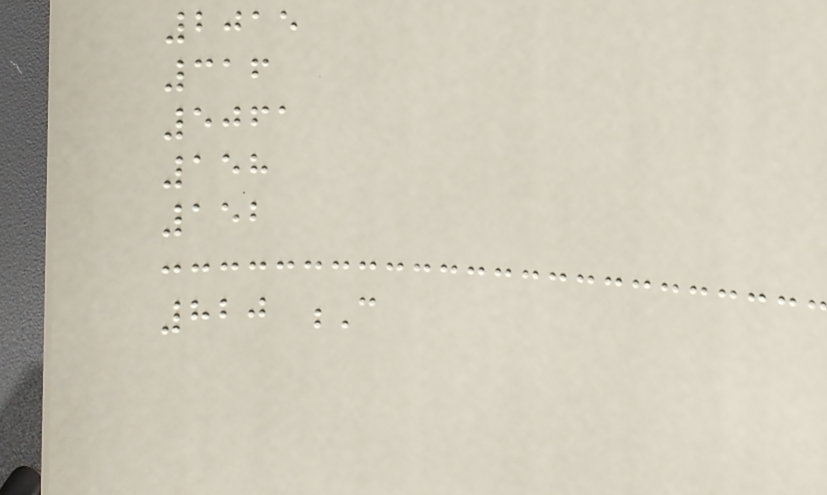2015
316
5061
158
152
820 C
